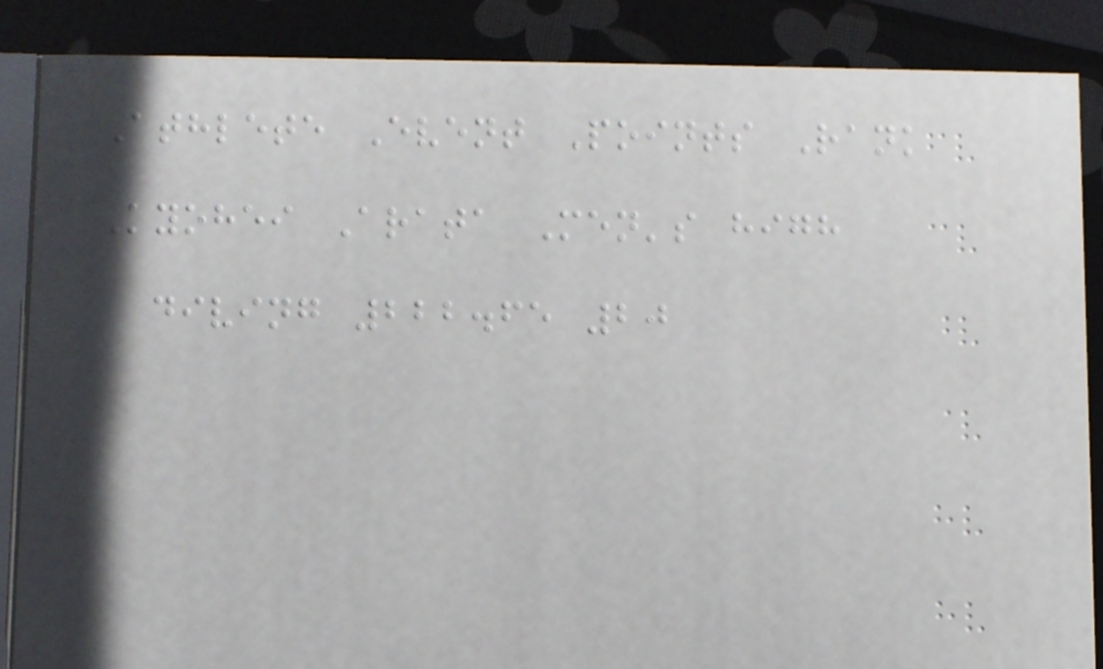Athlete Event Points Rank
Kyohei Arata Men's high
diving 222.65 20
